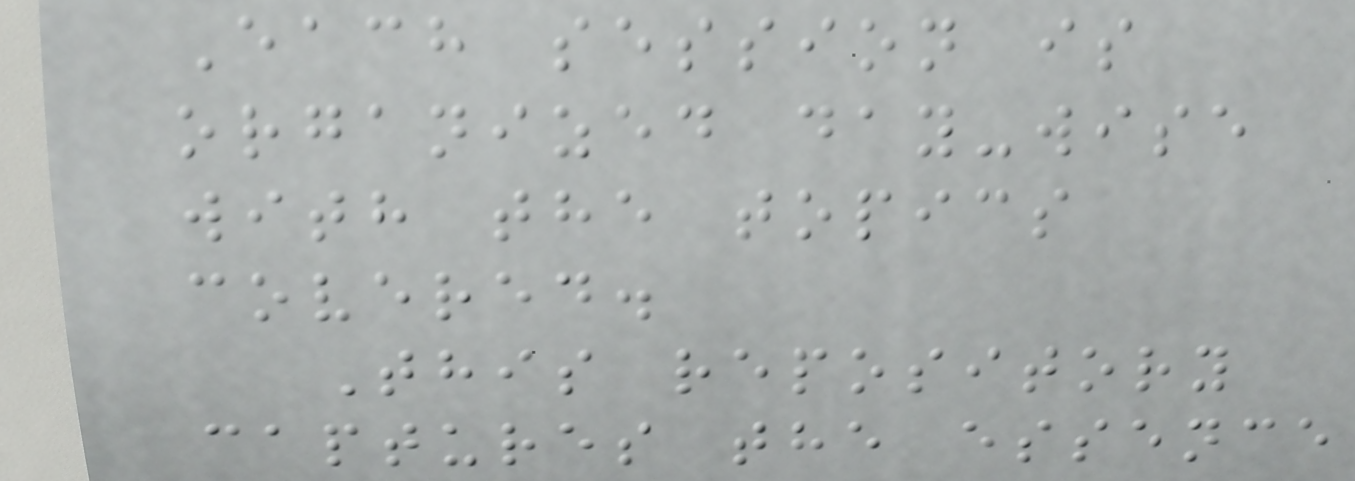Each session is
organized day-wise
with the topics
covered.
This repository
captures the essence
